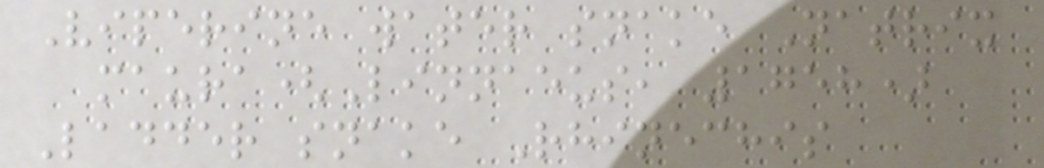Viperine water snake Natrix
maura(Linnaeus, 1758)
Ladder snake Rhinechis
